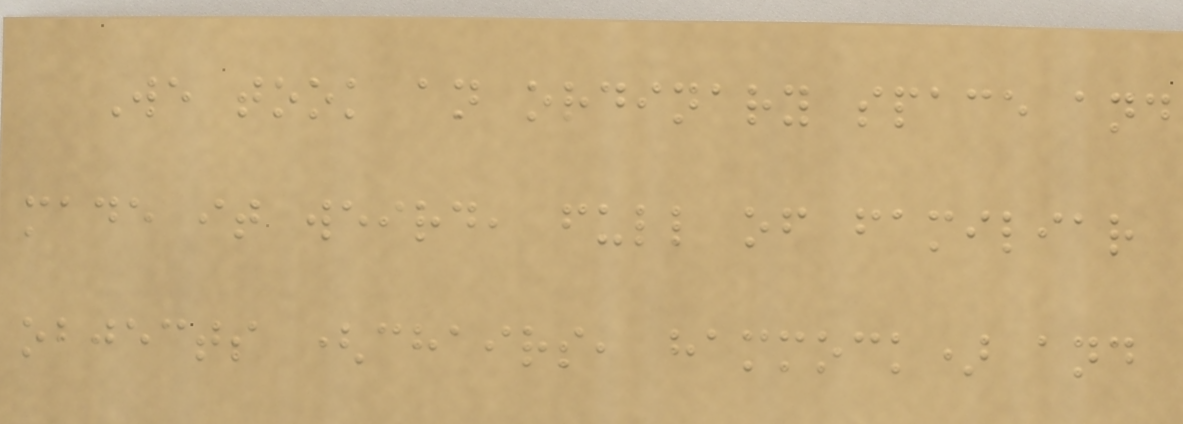We took an ordinary space and
made it weird, full of familiar
objects (chairs, hammock) and
